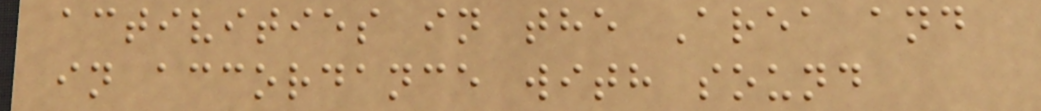activities in the Area and
in accordance with sound
